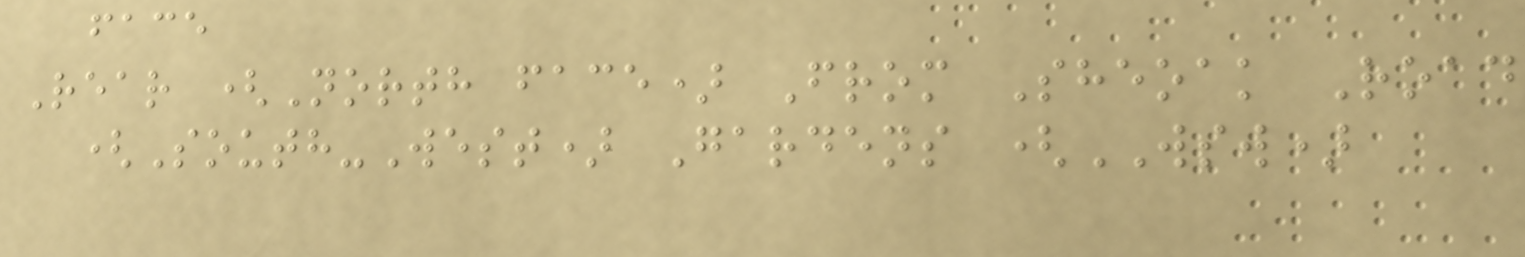face
Rear (North face) From Sheoak Road
(South-West) Gardens (WSW)
